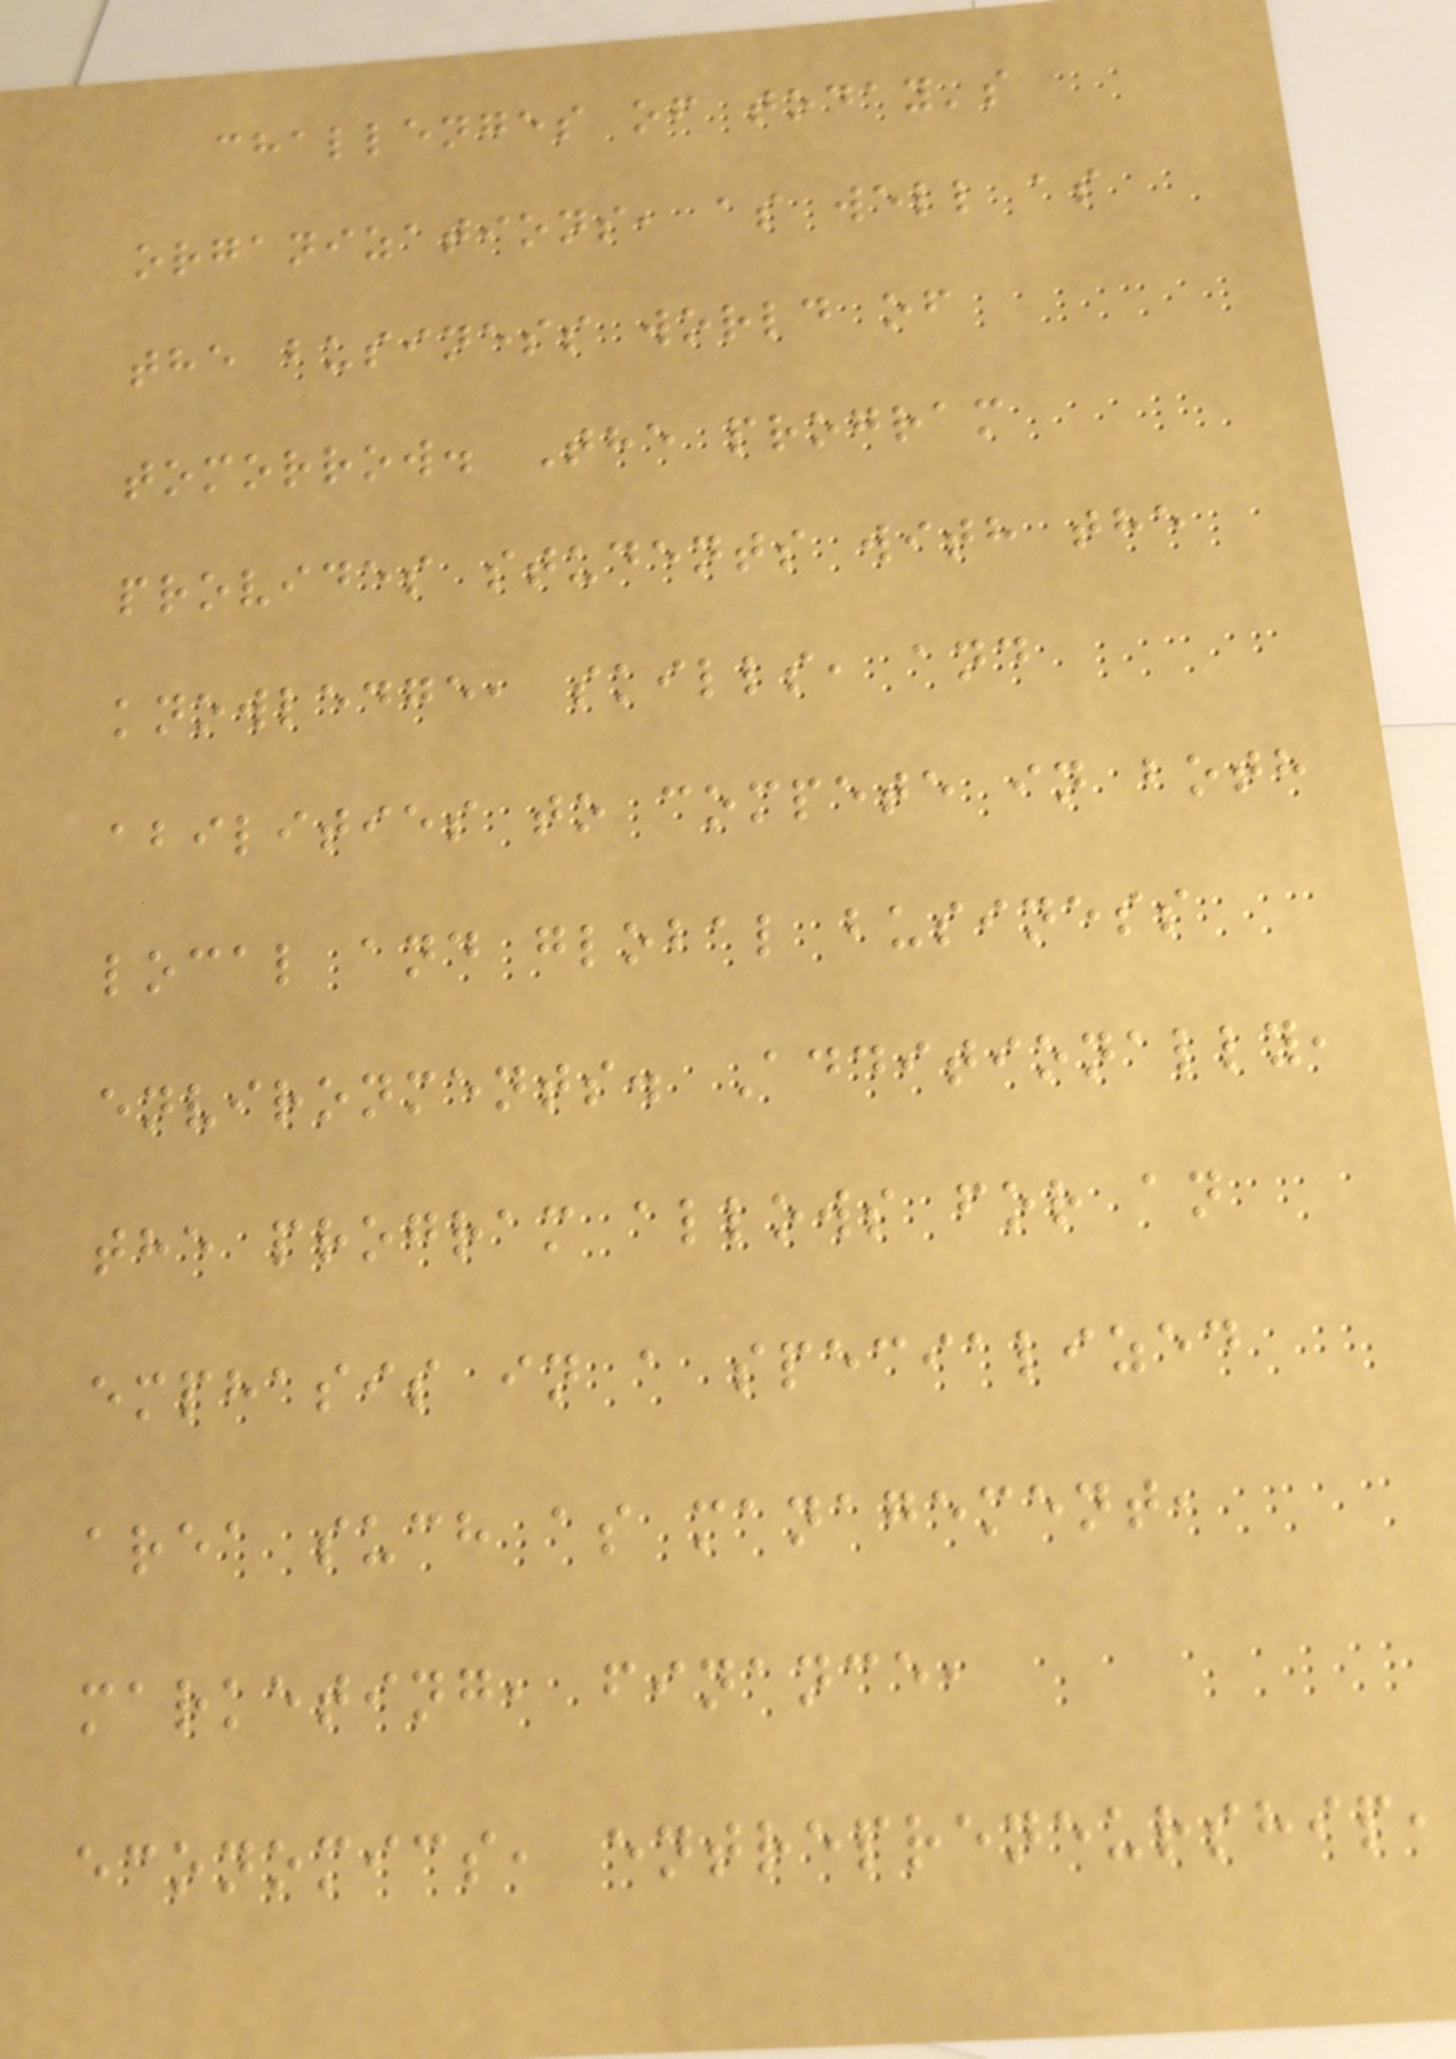challenges of today's
organizations, as well as
the business world of
tomorrow. The program
provides students with the
knowledge, skills, and
abilities to compete in both
local and global business
environments. Additionally,
the program allows for an
emphasis in a specialized
area such as management,
marketing, finance,
economics, entrepreneurship,
